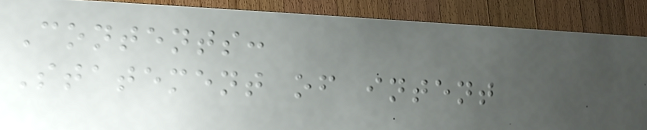Contents:
Statement of intent
